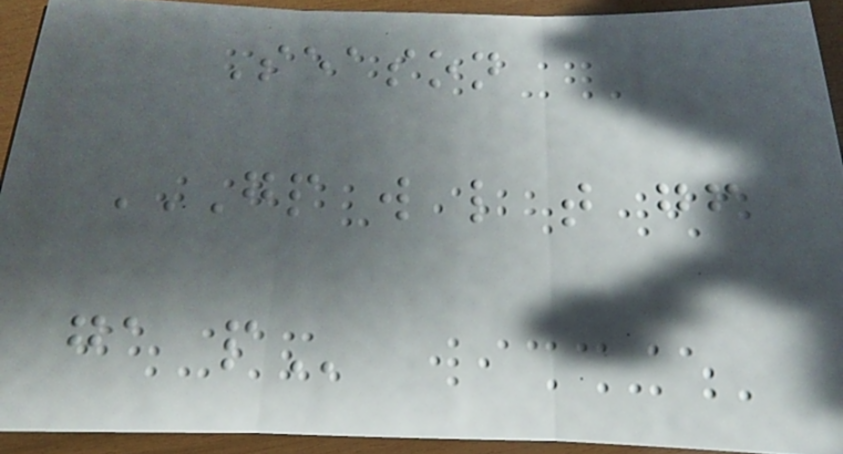Season
GP W L T GF
GA P
